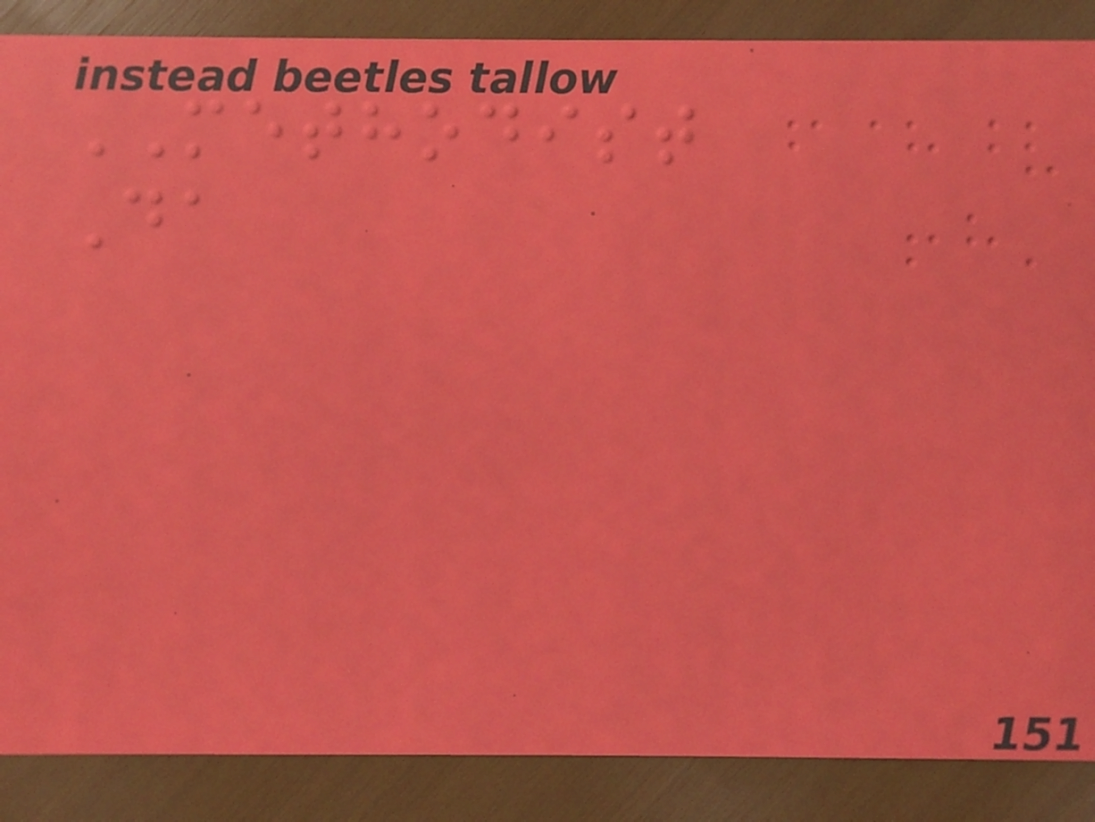METHODIST
Da
